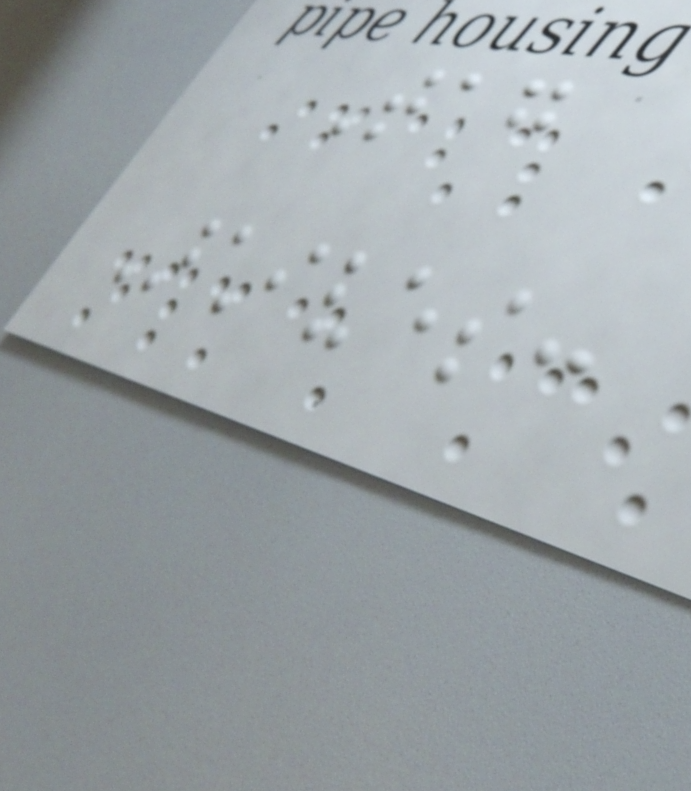Tag
Archives:
